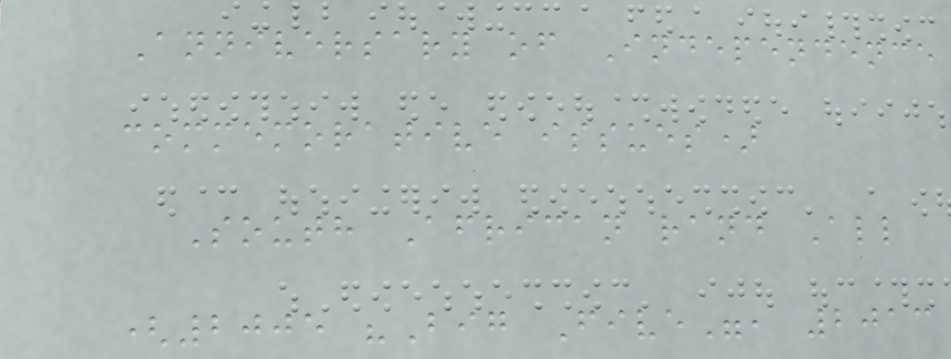Anniversary of Independence
commemorative issues)
South African rand All
(2005 "Big Five", 2013
